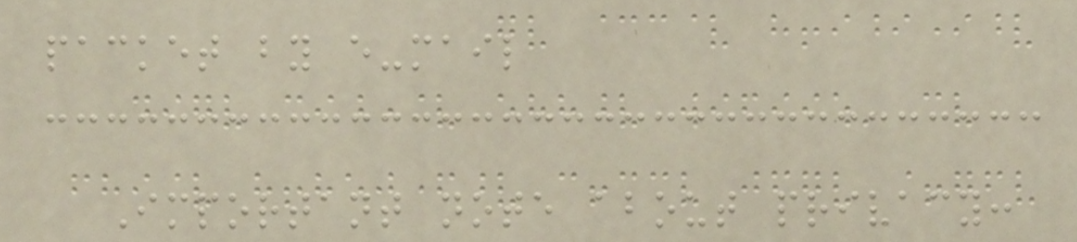packet by e-mail
Important note about privacy:
